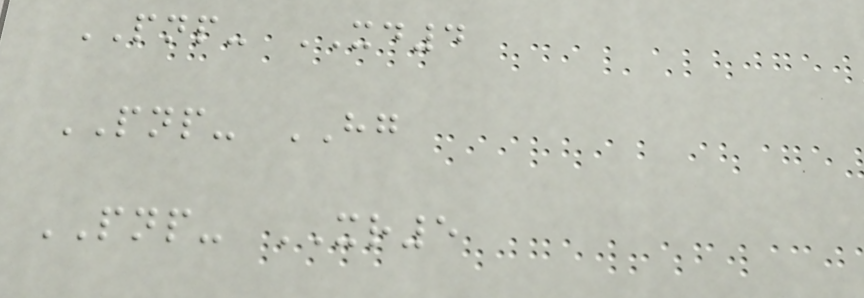PNP- XD4
PNP- HG
PNP- XR5
